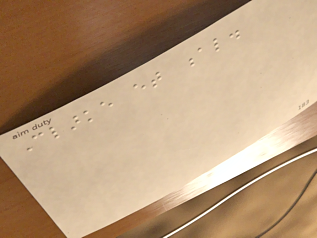Clarke et al.
